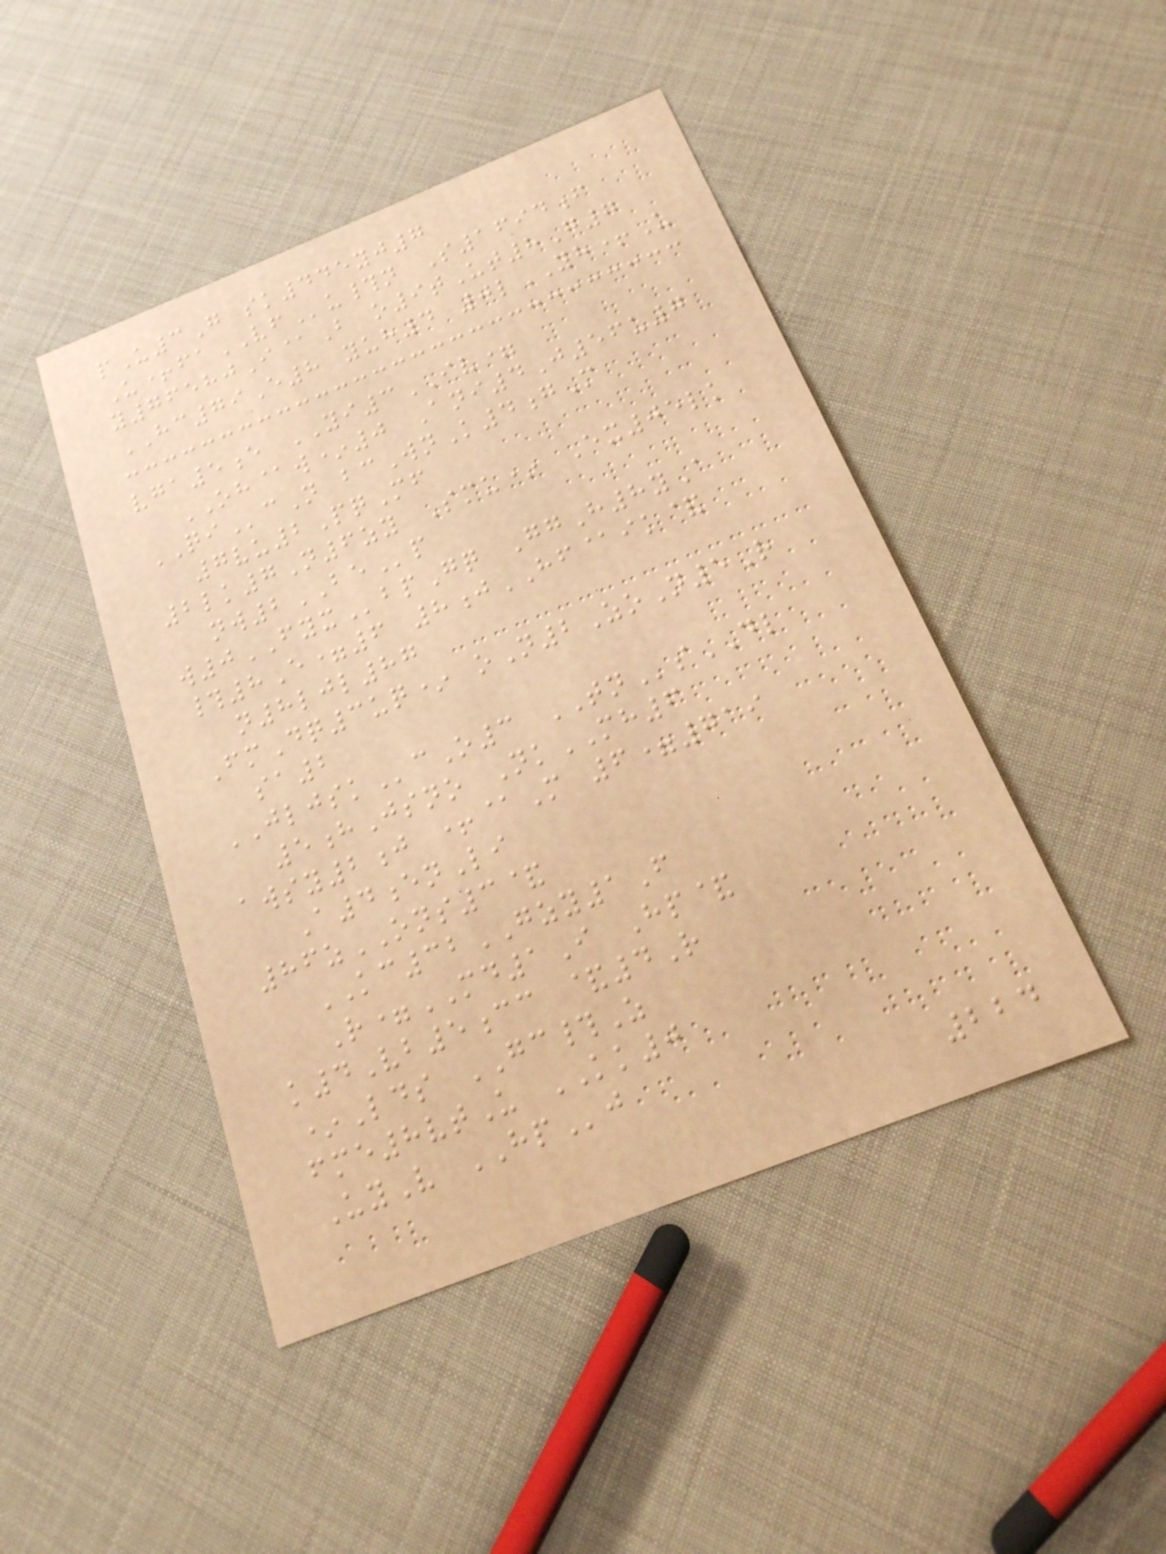pU3G sk445yj7
U+faVFu#n S1694f
y76580I@B o9tUt8G7
HC79E8 yuh4 0lYH+U
vga5e YI3IV=
OH@w*0 Ani4J56u7
QIcN bcWnK4gM
7vu2PqMf
2lk7N6zy Smu* Ex05lk
nw2BEp
w0FYXbpGq GgH8yA
#8E=6 8jHF@ik&
n8ljl87
FmDq3uq* oN2ZoN5R
sa2
JLJSKcO3 TNsDL
5hJsno NkMH6
awsy2j +@M 6=719
A4enLi
86zONS3&
KC32GZY1F
R=MD1I Hp&
k4Vb5cc &4R
*Lds GC#Z
fme8vtU KK0
UyV HPj
224
